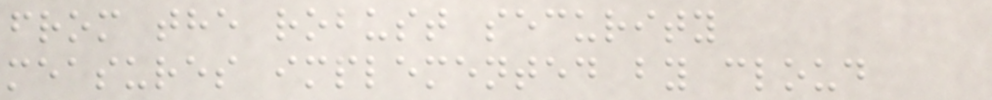from the robust security
measures implemented by cloud
